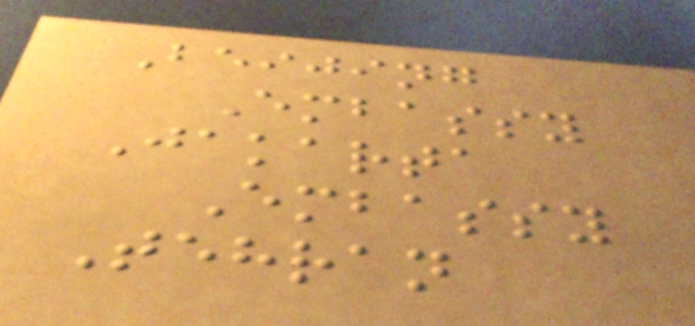Beijing
Embassy
Jakarta
Embassy
Tehran
